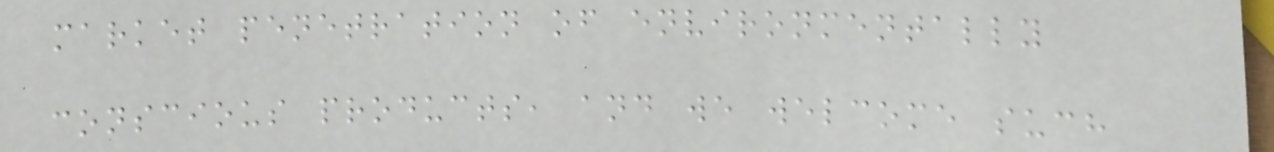market penetration of environmentally
conscious products, and we welcome such
